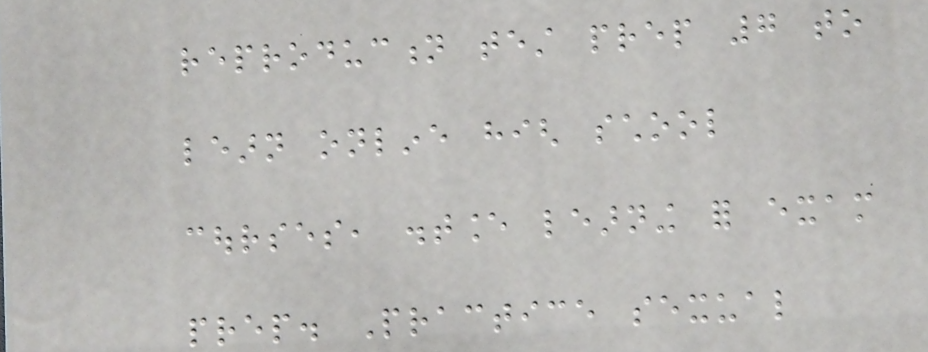reproduction test prep 7 to
learn online high school
courses, distance learning for exam
prep. Practice sexual
